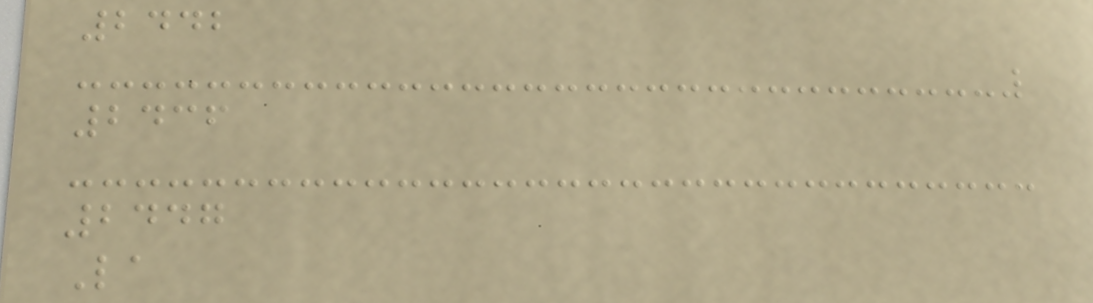2442
2436
2447
La
